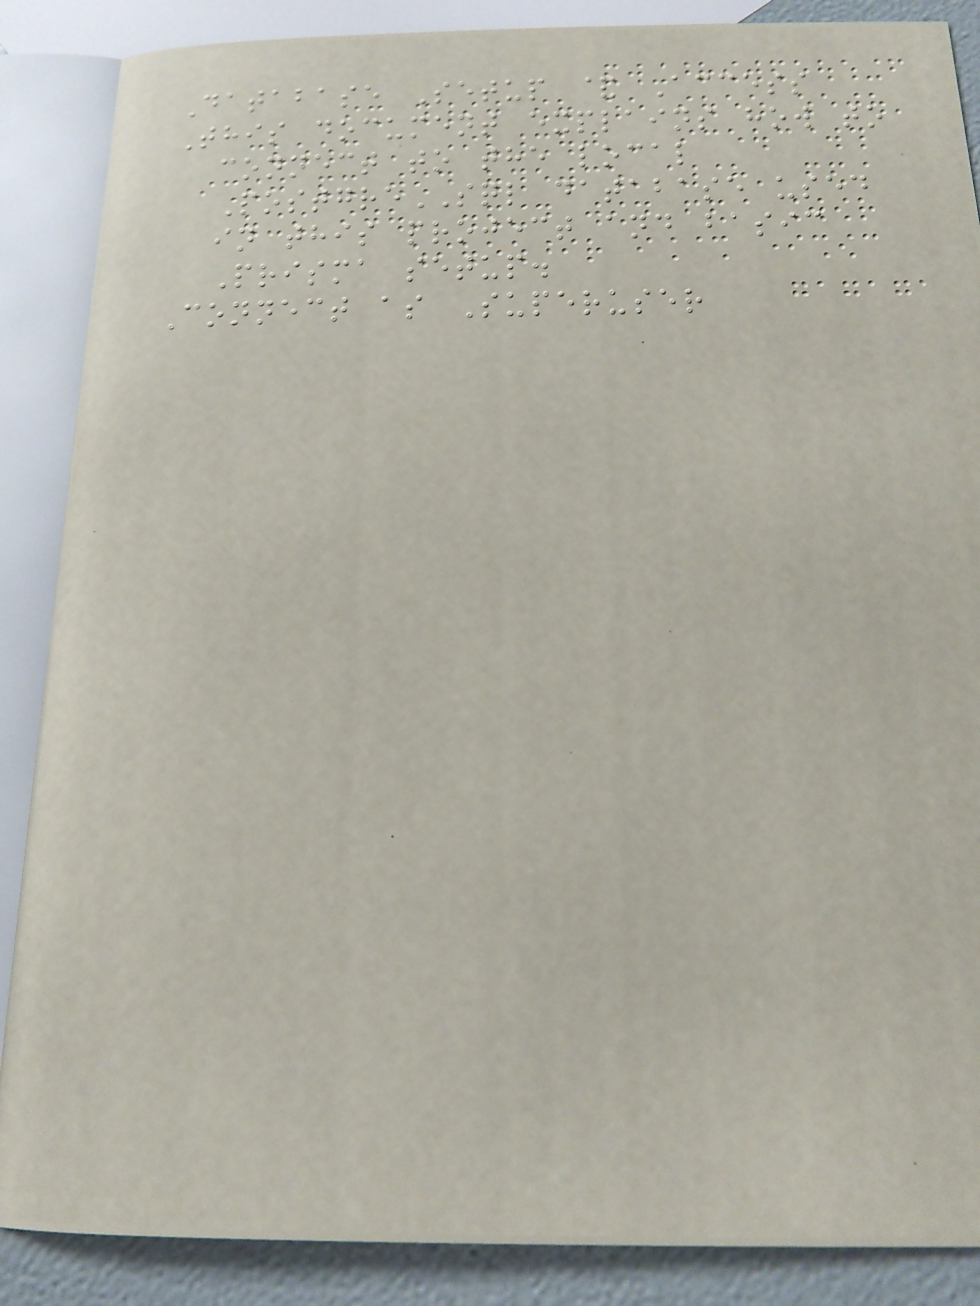Database Setup & Access
This document explains how to
connect to the local
PostgreSQL database used
in this project and basic
Prisma setup.
Connect as Superuser
